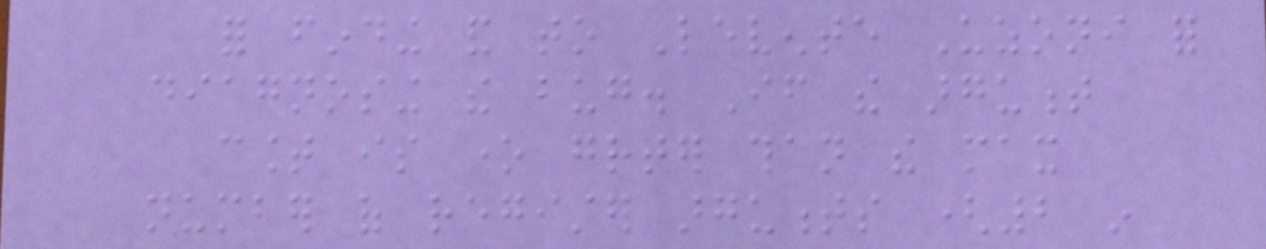for finding and to Levente Uzoni for
diagnosing the bug. If the argument
count is one greater than the max
number of register arguments (2 in
